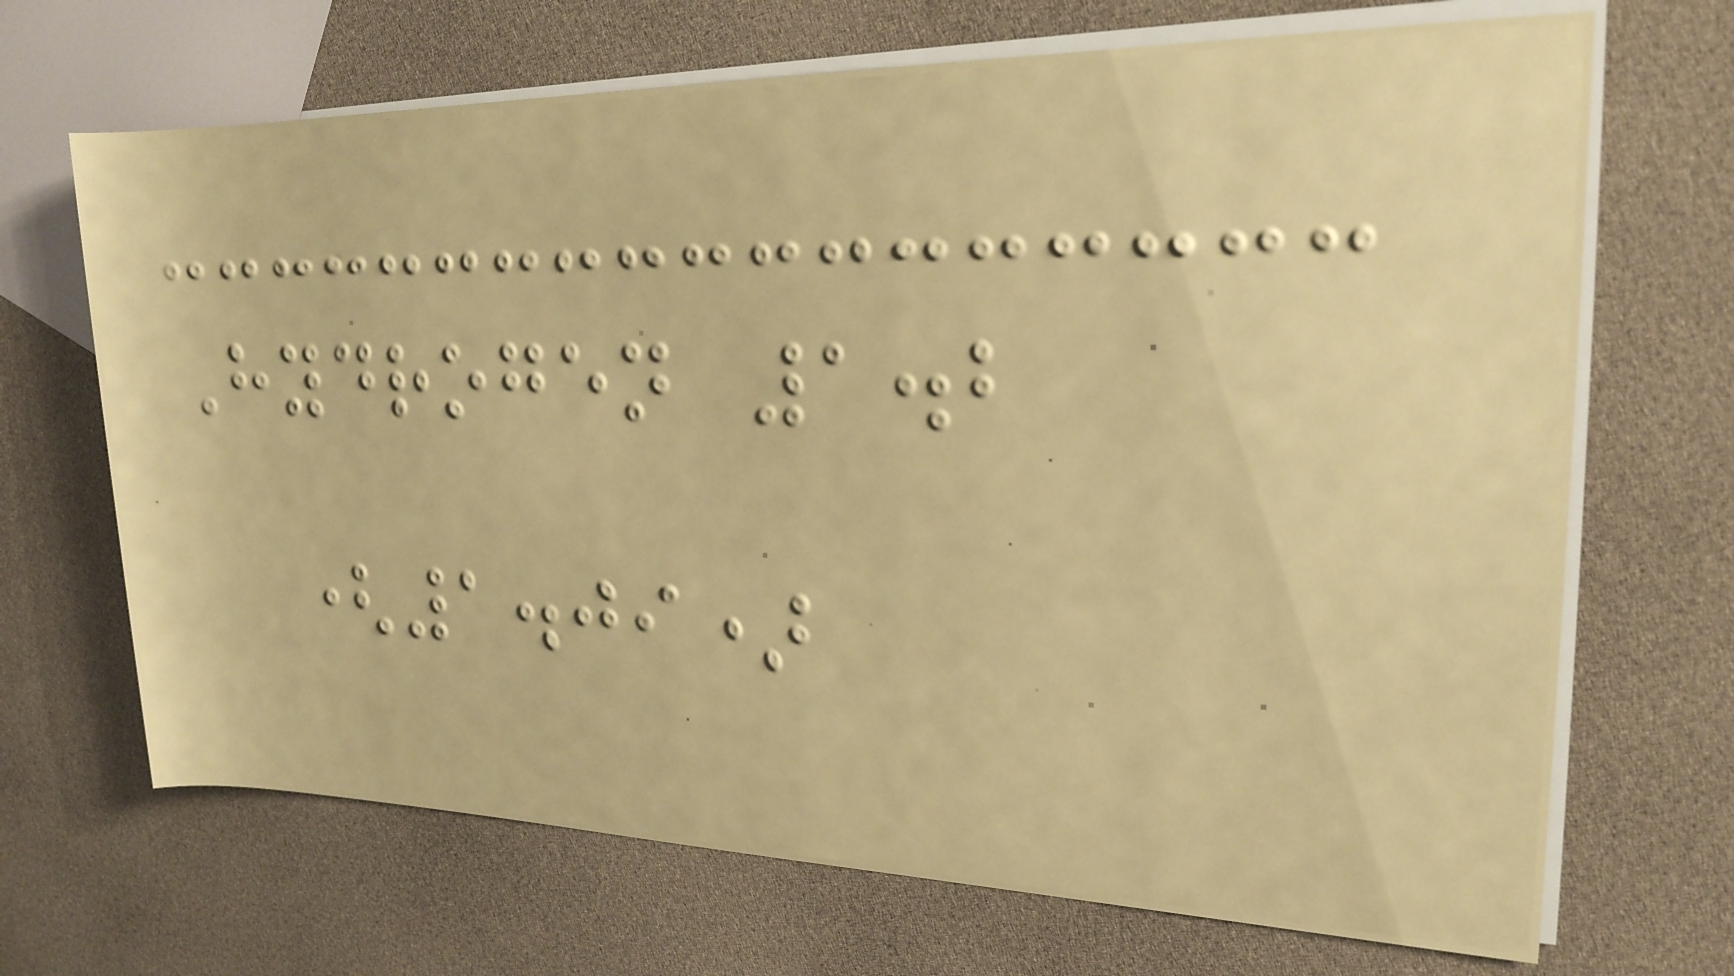Hydrogen 1.2
(1.09)
